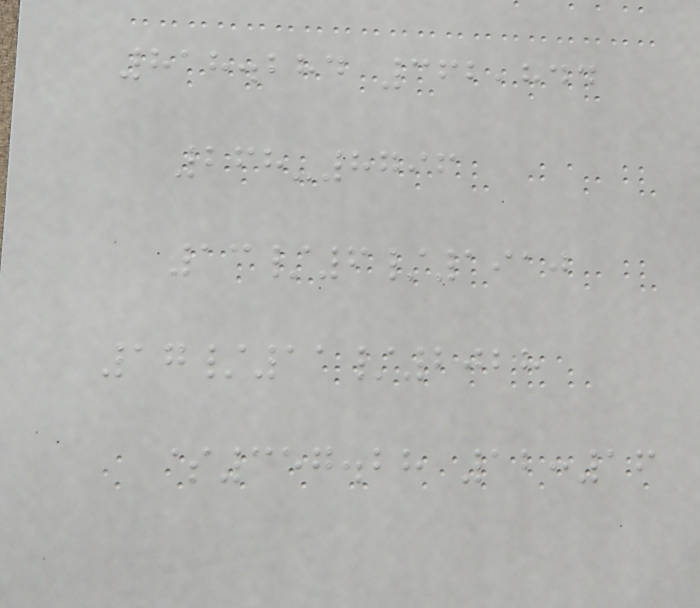818.284 362,844
268-8796
13/6/1910
17/11/2028
$357.28 12:16
